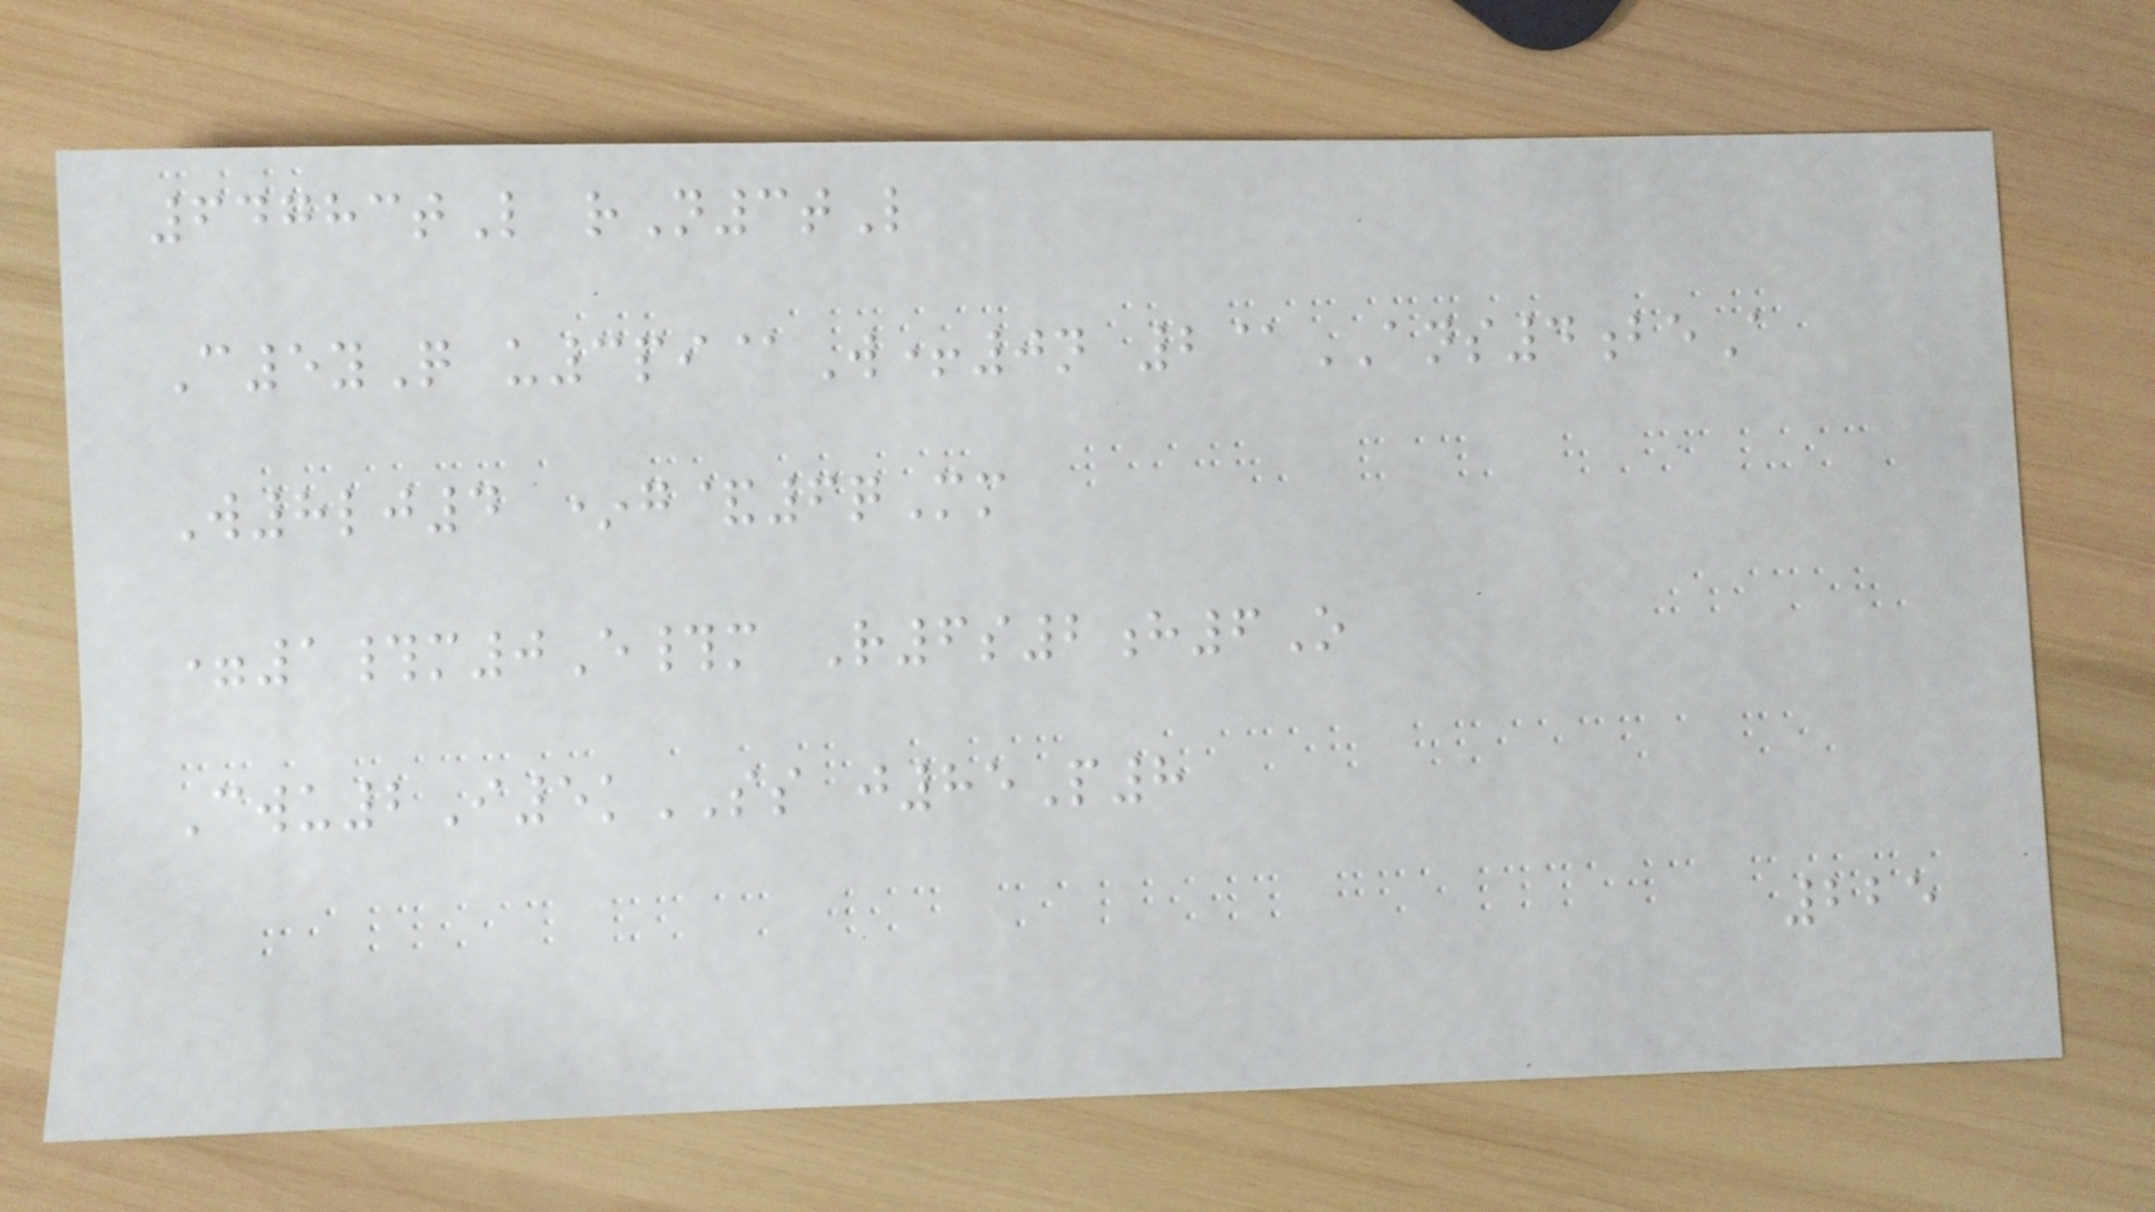64783tL rN3tL
C5yQ u3pi@W+0n 2@ANS4beA
W8lj4 *g&6qMm
=1#m0E#m R6s2h6O
Cwu2I5kSS j85P8
225
